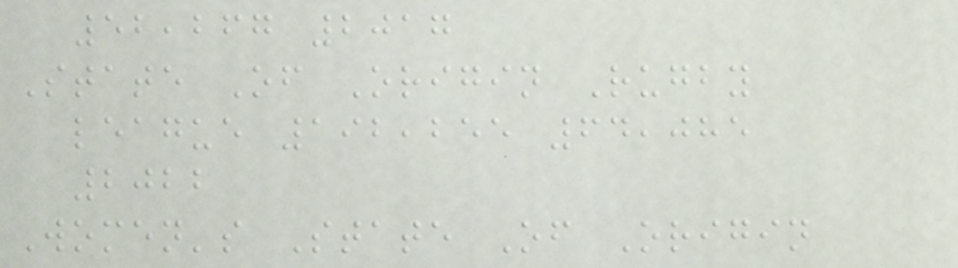52,267 2017
State Of Origin Rugby
league 192,255 64,085
2022
Women's State Of Origin
